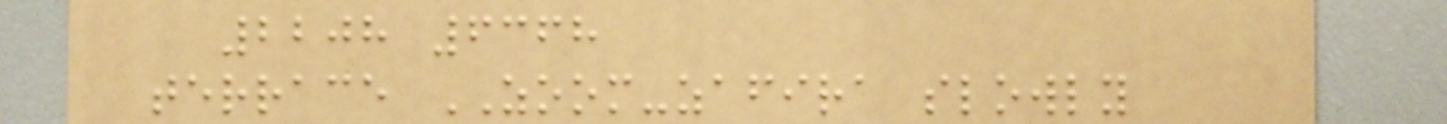2208 6368
terrace ZOOM-zafira slowly
